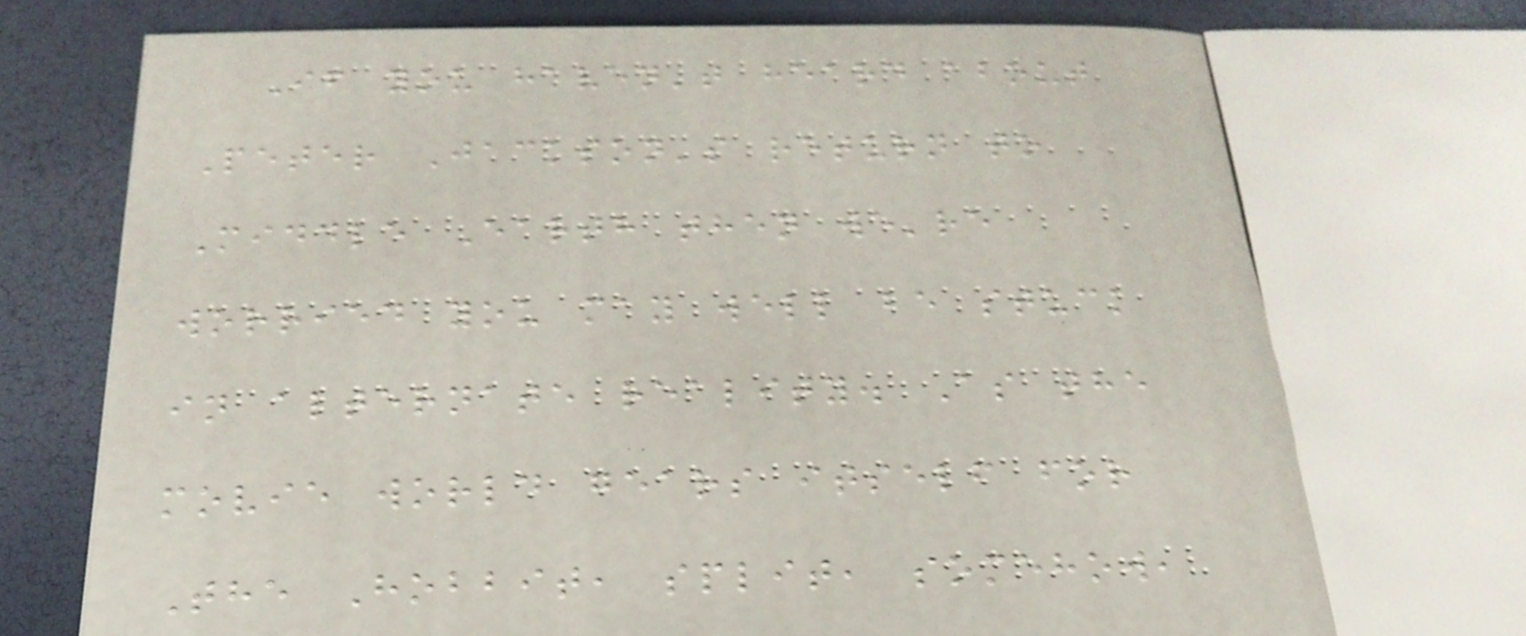If you haven't heard about
Peter Jackson's return to
Middle Earth then we're
worried you may well be stuck
in alternate reality. As the
movie world gears itself for
The Hobbit, split, somehow,
